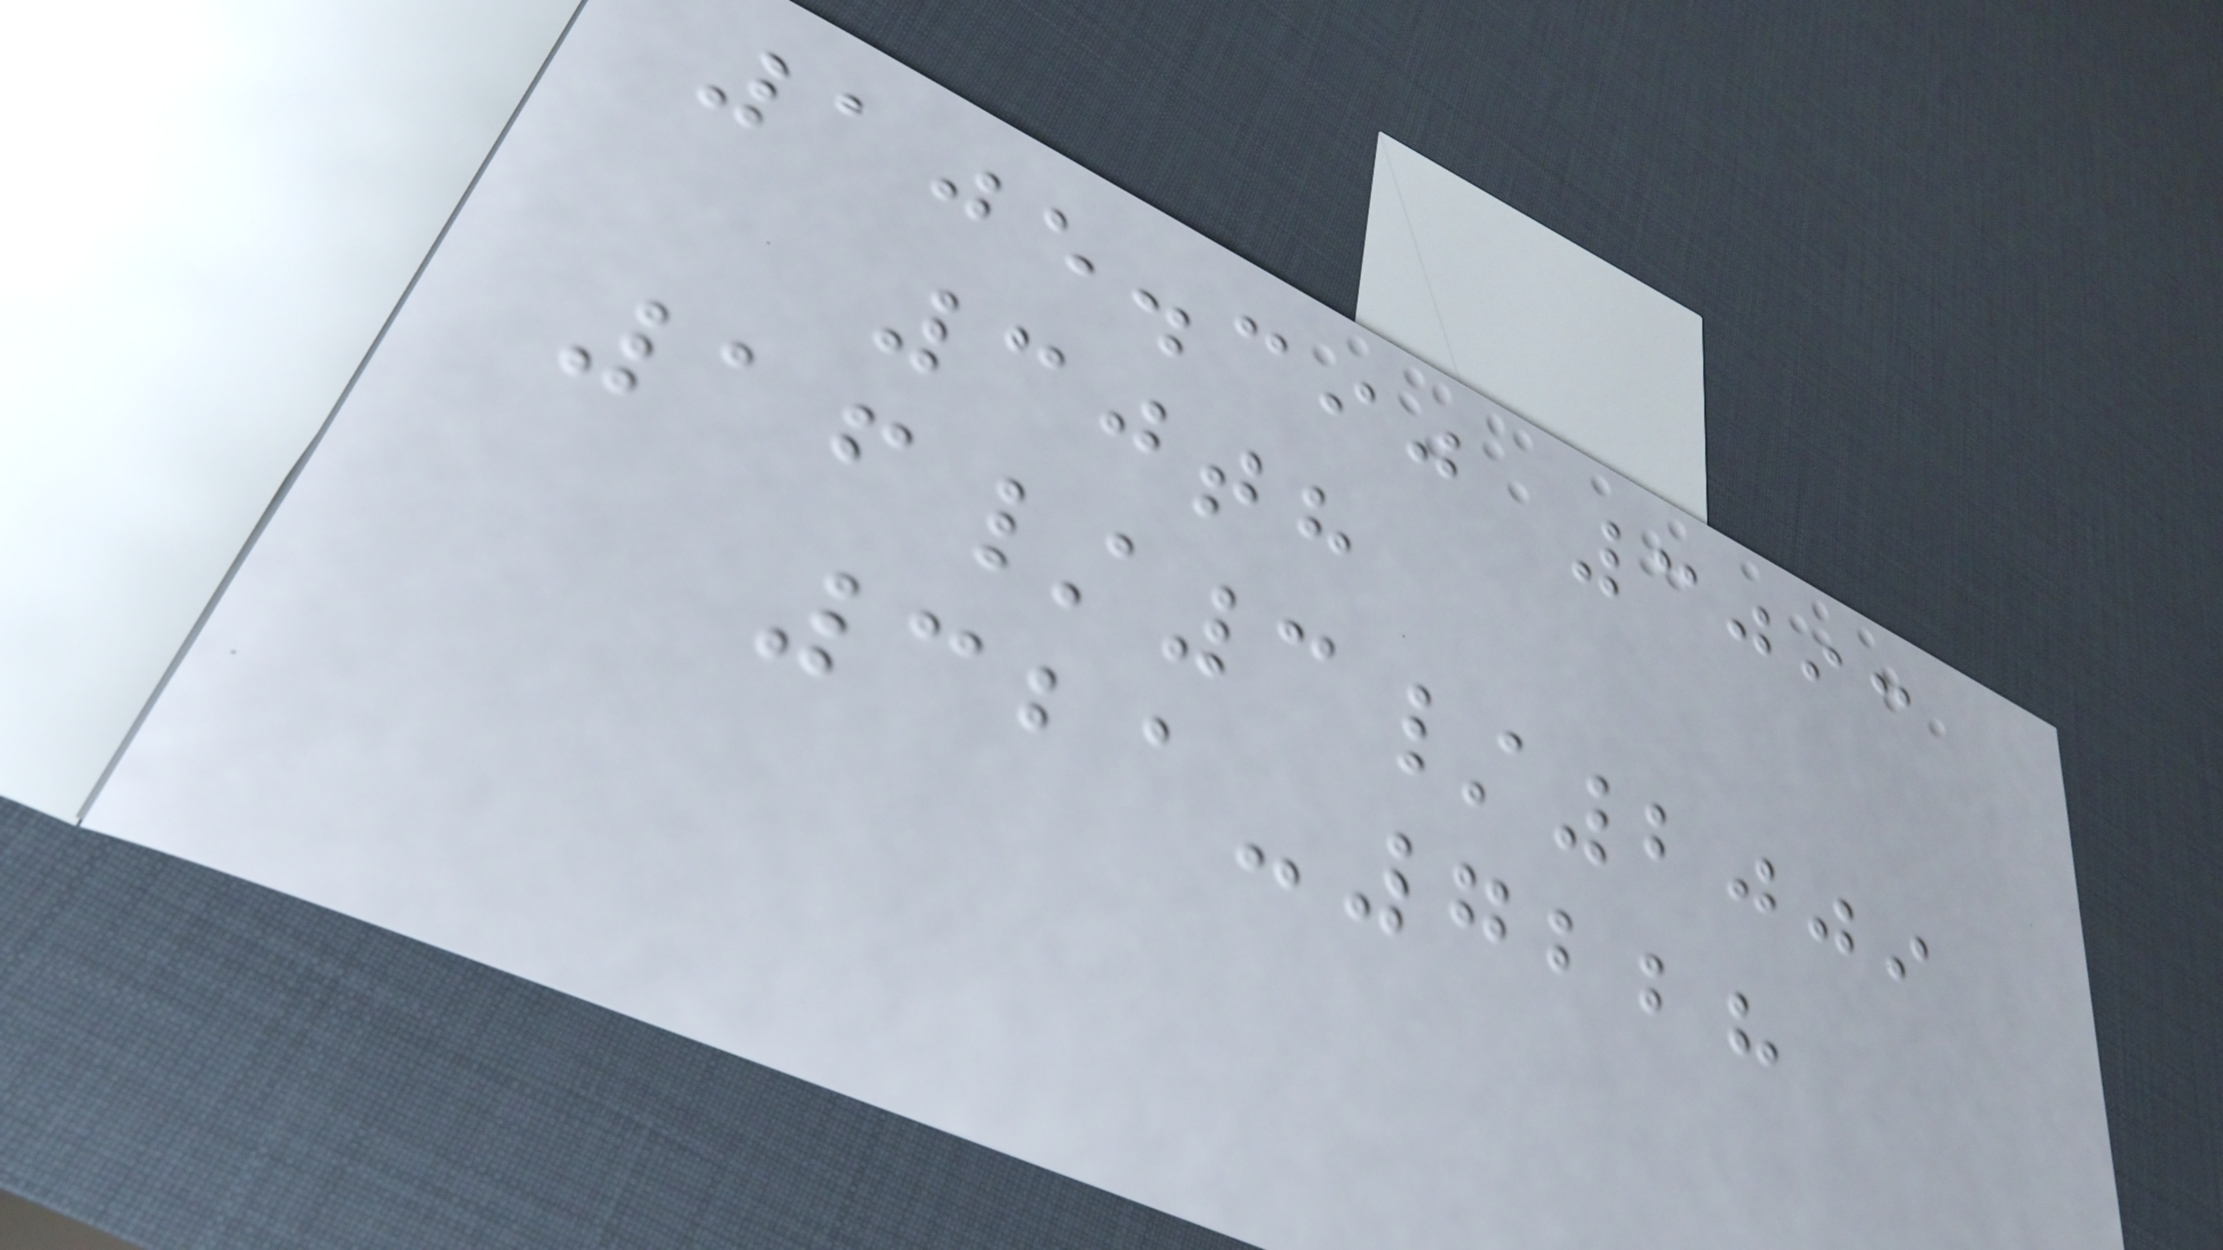105.390 3093
30th
16/3/2009
321-7228
